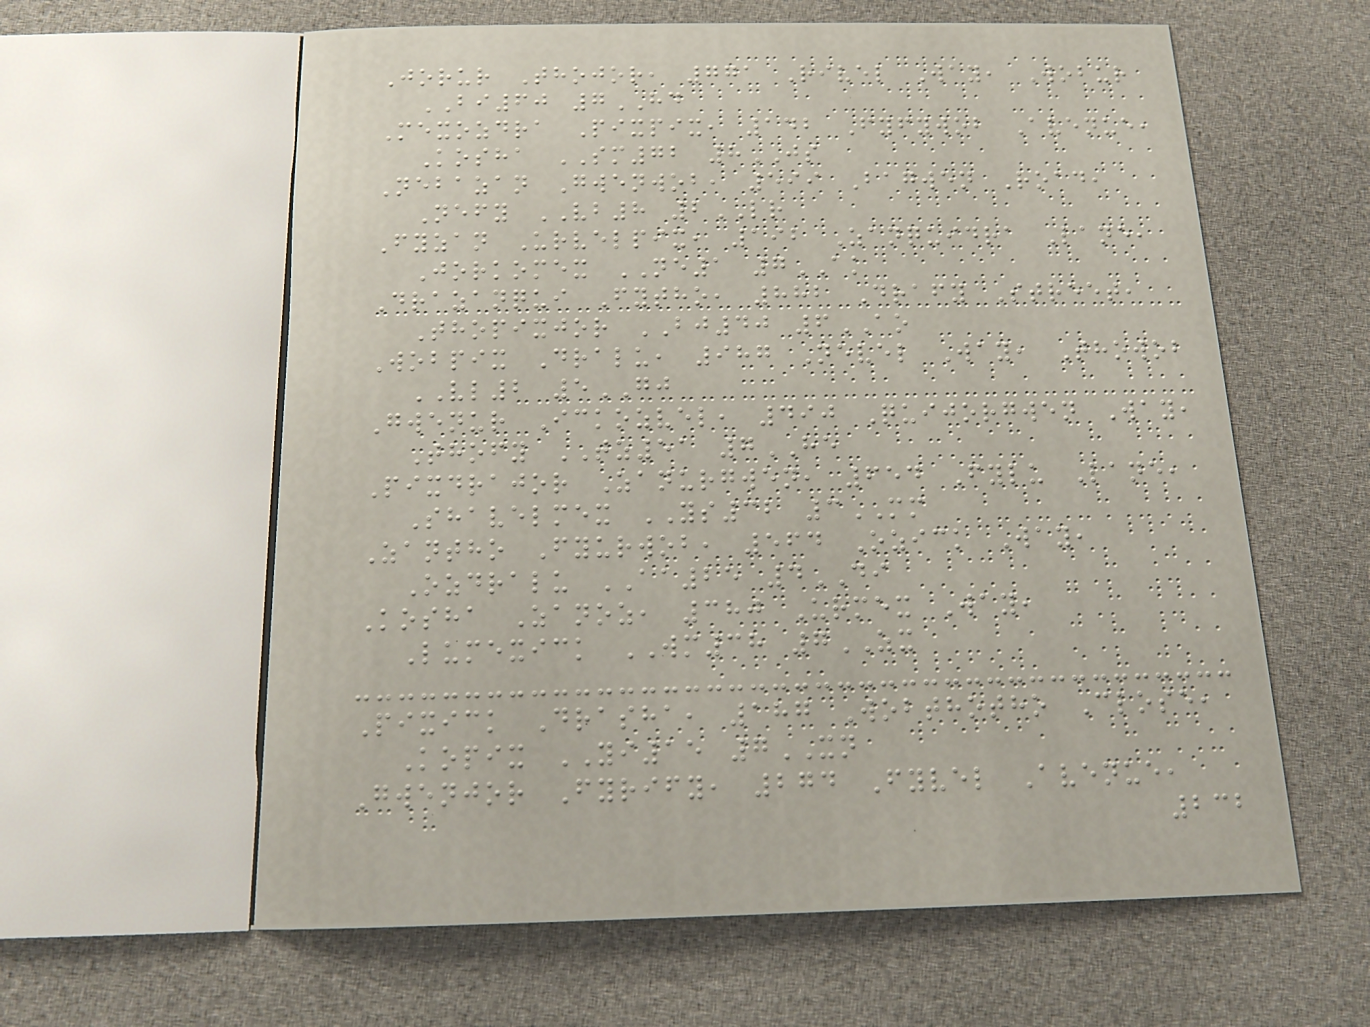Jorur Thojor, 771 Rivel Way, Wobur
BI60 7HD
Mexozdra Pixpix, 142 Fyfywob Avenue,
Kosha SM72 8JS
Nebazan Gwenwob, 599 Bagwen Road,
Nefy VB8 2LR
Fyzan Urvelpix, 192 Zanquidra Lane,
Jorkomex NE1 7AK
Drazanqui Fytho, 882 Drafy Street,
Thopixjor BJ40 6AO
Wobpix Dralu, 987 Nevel Way, Thowob
VL2 5GJ
Gwenur Ickozvel, 490 Quijorgwen Way,
Thofy TZ51 7HE
Pixdrajor Zanurgwen, 654 Fylu Lane,
Shavelmex YS32 3MM
Zantho Fyurwob, 564 Ozick Way,
Ozdralu AA25 4DI
Kosha Zanoz, 380 Urmex Way,
Lumexick WM38 7ZX
Pixick Drasha, 187 Wobthotho Close,
Kopix YI15 7XN
Gwenjor Fyrify, 274 Fyvel Avenue,
232
